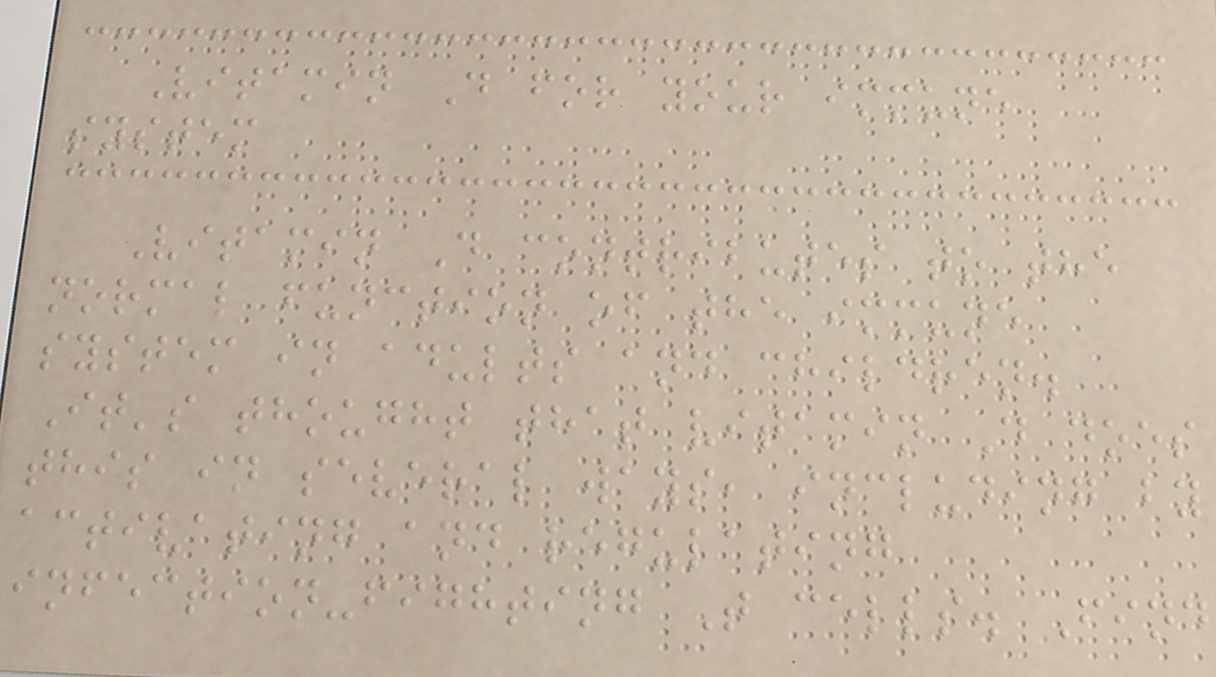Vitamin D for your immune
system
Vitamin D contributes to the
normal function of the immune
system in adults and children.
It's thought that vitamin D does
this in several ways, including by
activating and regulating
infection-fighting T cells. Find
